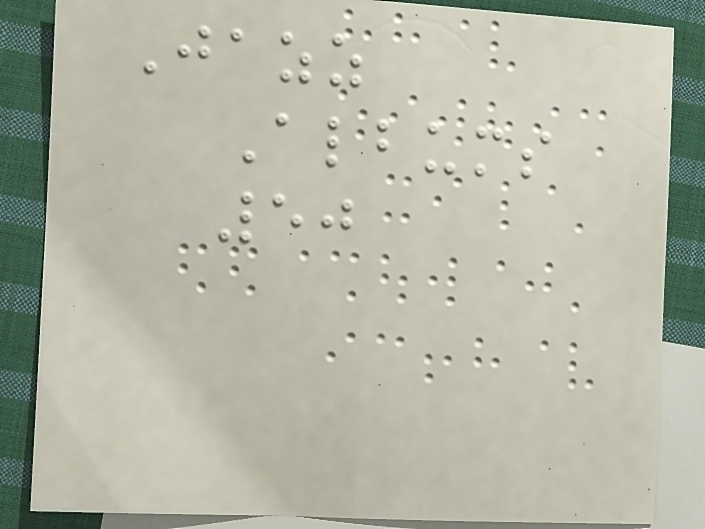Jazz
Albums
50
